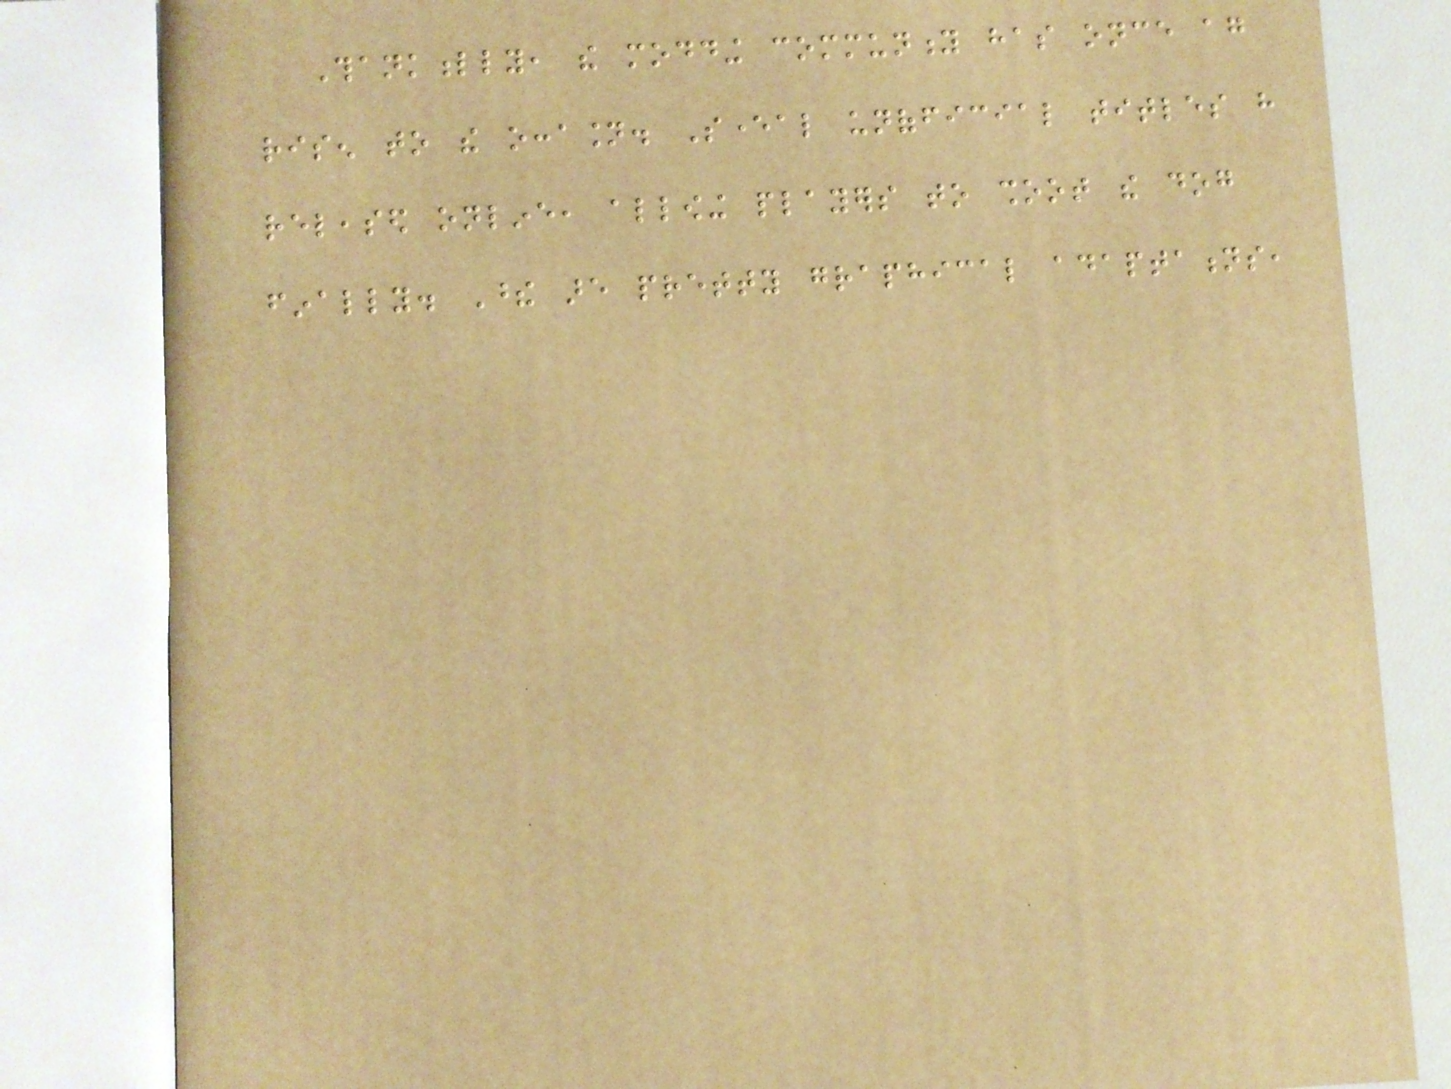Thankfully, the modding community has once again
risen to the occasion. Several unofficial titles have
released online, allowing players to shoot the dog
finally. These are pretty graphical adaptations,
